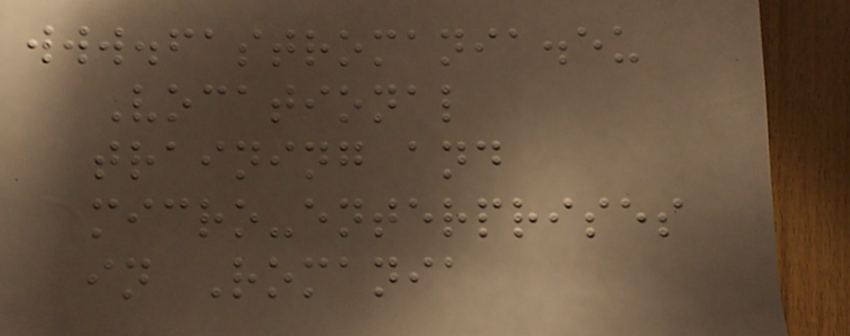www.fastromania.eu
Vocational
training and
micro-enterprises
in Romania
